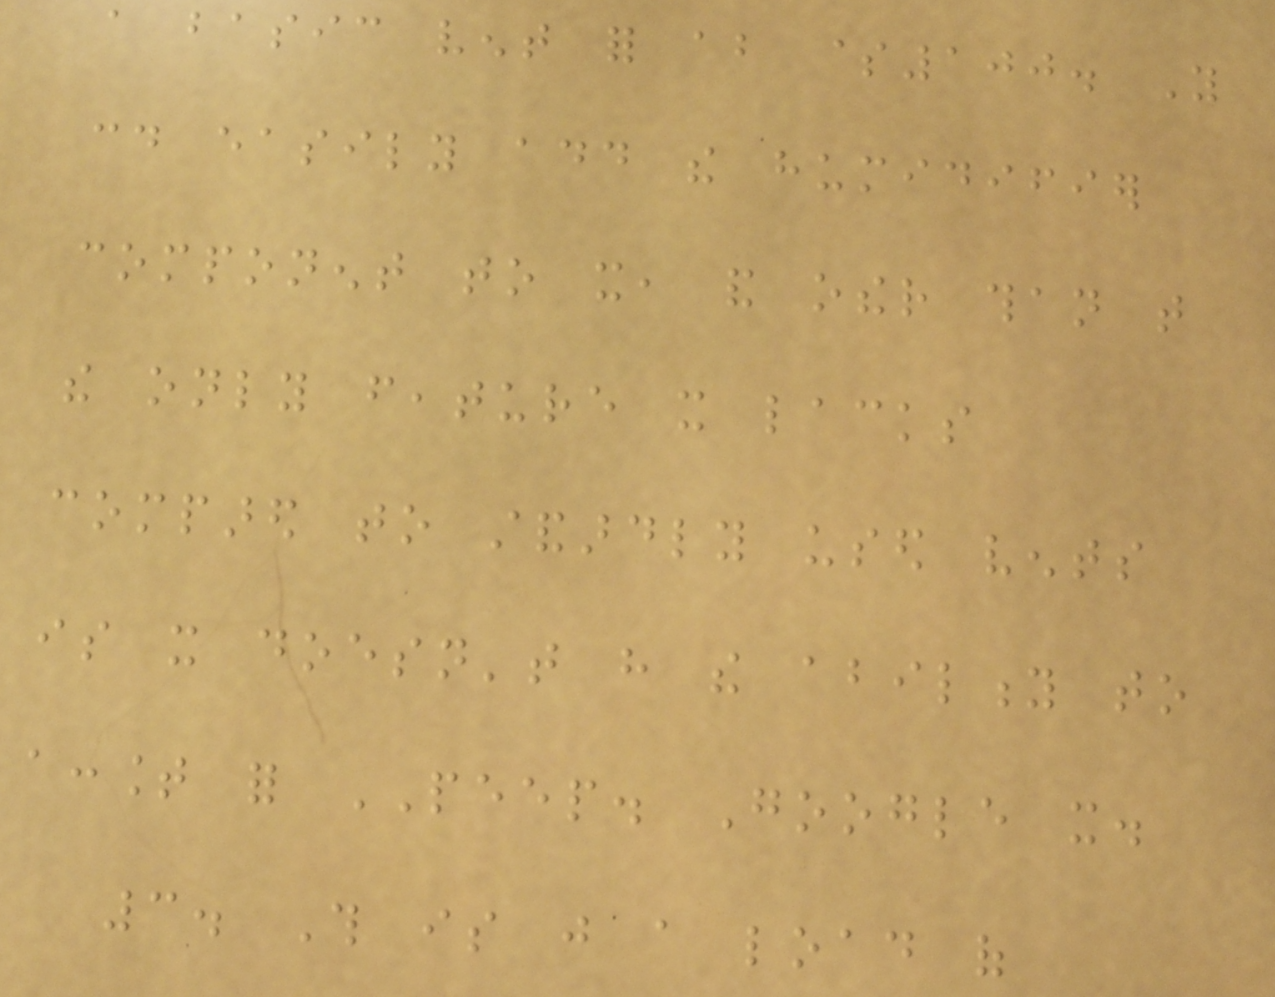a basic vent for about $100. You
could easily add the humidifier
component to it, and other than that
the only feature it lacks
compared to standardly used vents
is it doesn't have the ability to
account for PEEP. Google it.
3. This is just a load of
